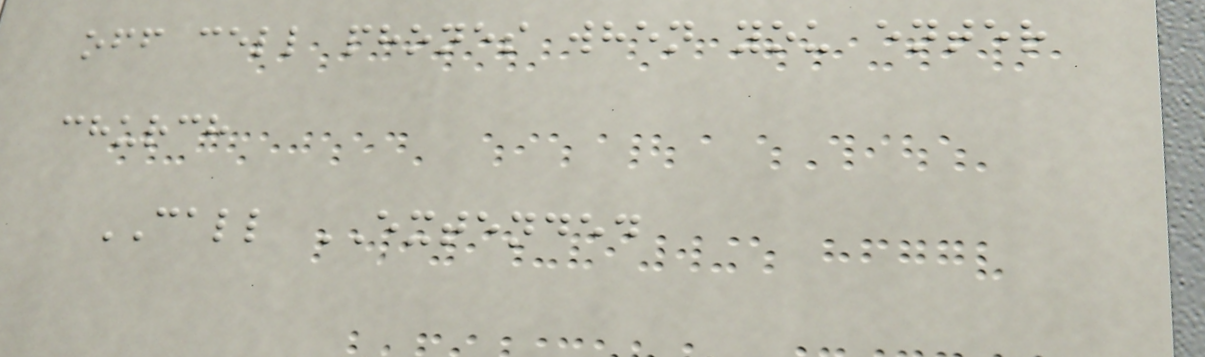off cell phones when you enter
church
CALL EXTENDED
